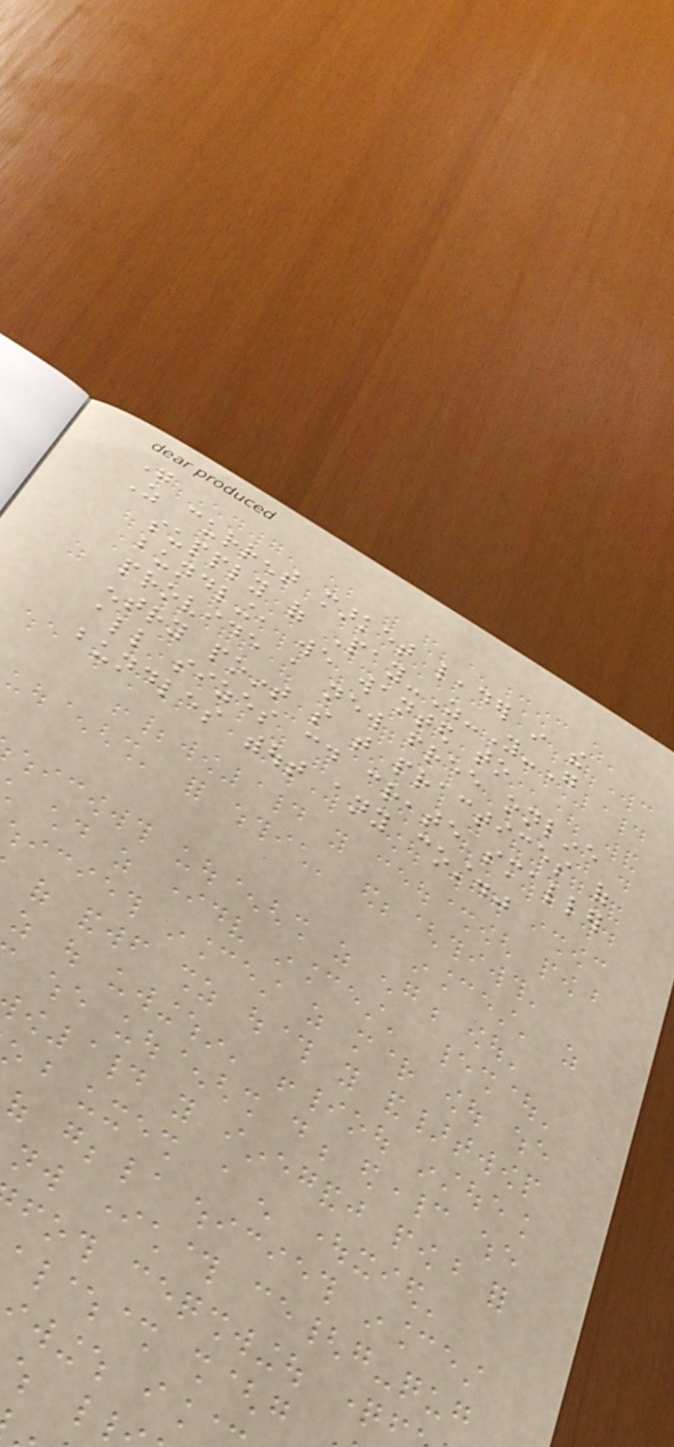"
As current market leader in the
supply of Pay-As-You-Go
bundling, we wanted to
provide a new free online
entry point so that practices of
all sizes could create smaller
bundles without any cost."
